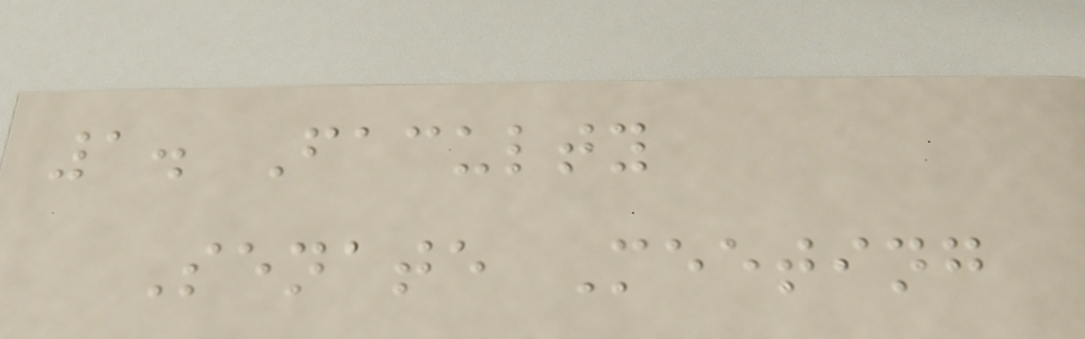1. Faculty
Senate Meeting
